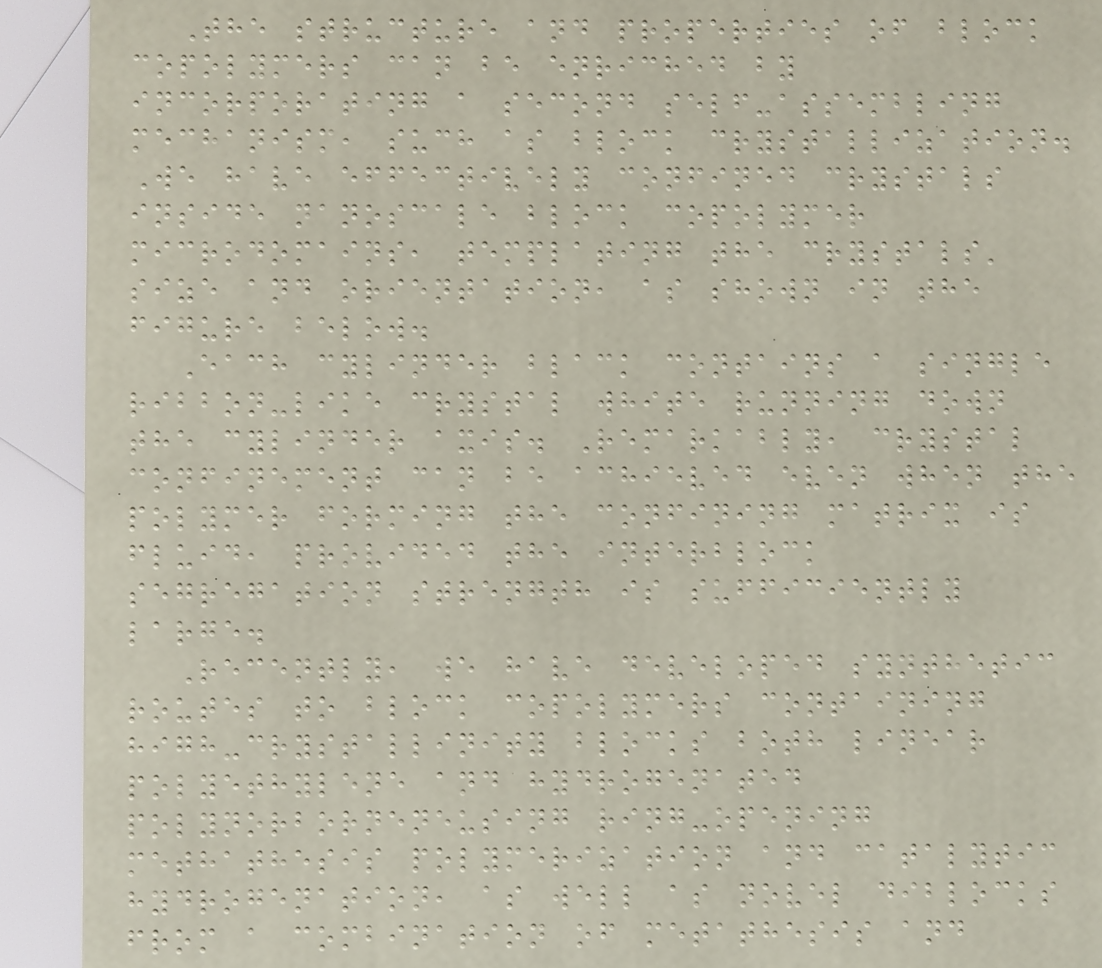The structure and properties of block
copolymers can be enriched by
incorporating a second self-assembling
mechanism, such as block crystallization.
We have effectively confined crystals
inside nanoscale block copolymer
microdomains, templating the crystals'
size and orientation, as shown in the
figure below.
Each cylinder black contains a single
ribbon-like crystal white running down
the cylinder axis. Remarkably, crystal
confinement can be achieved even when the
polymer forming the confining matrix is
fluid, provided the interblock
segregation strength is sufficiently
large.
Recently, we have developed synthetic
routes to block copolymers containing
high-crystallinity blocks both linear
polyethylene and hydrogenated
polynorborneneusing ring-opening
methathesis polymerization and catalytic
hydrogenation, as well as novel diblocks
from a combination of metathesis and
